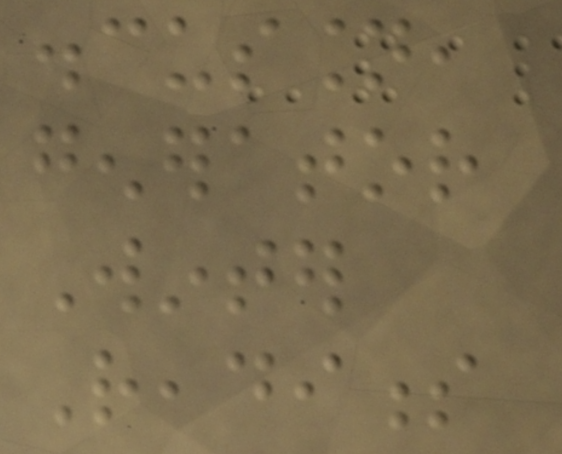discussion,
generator
Winter
Readiness
